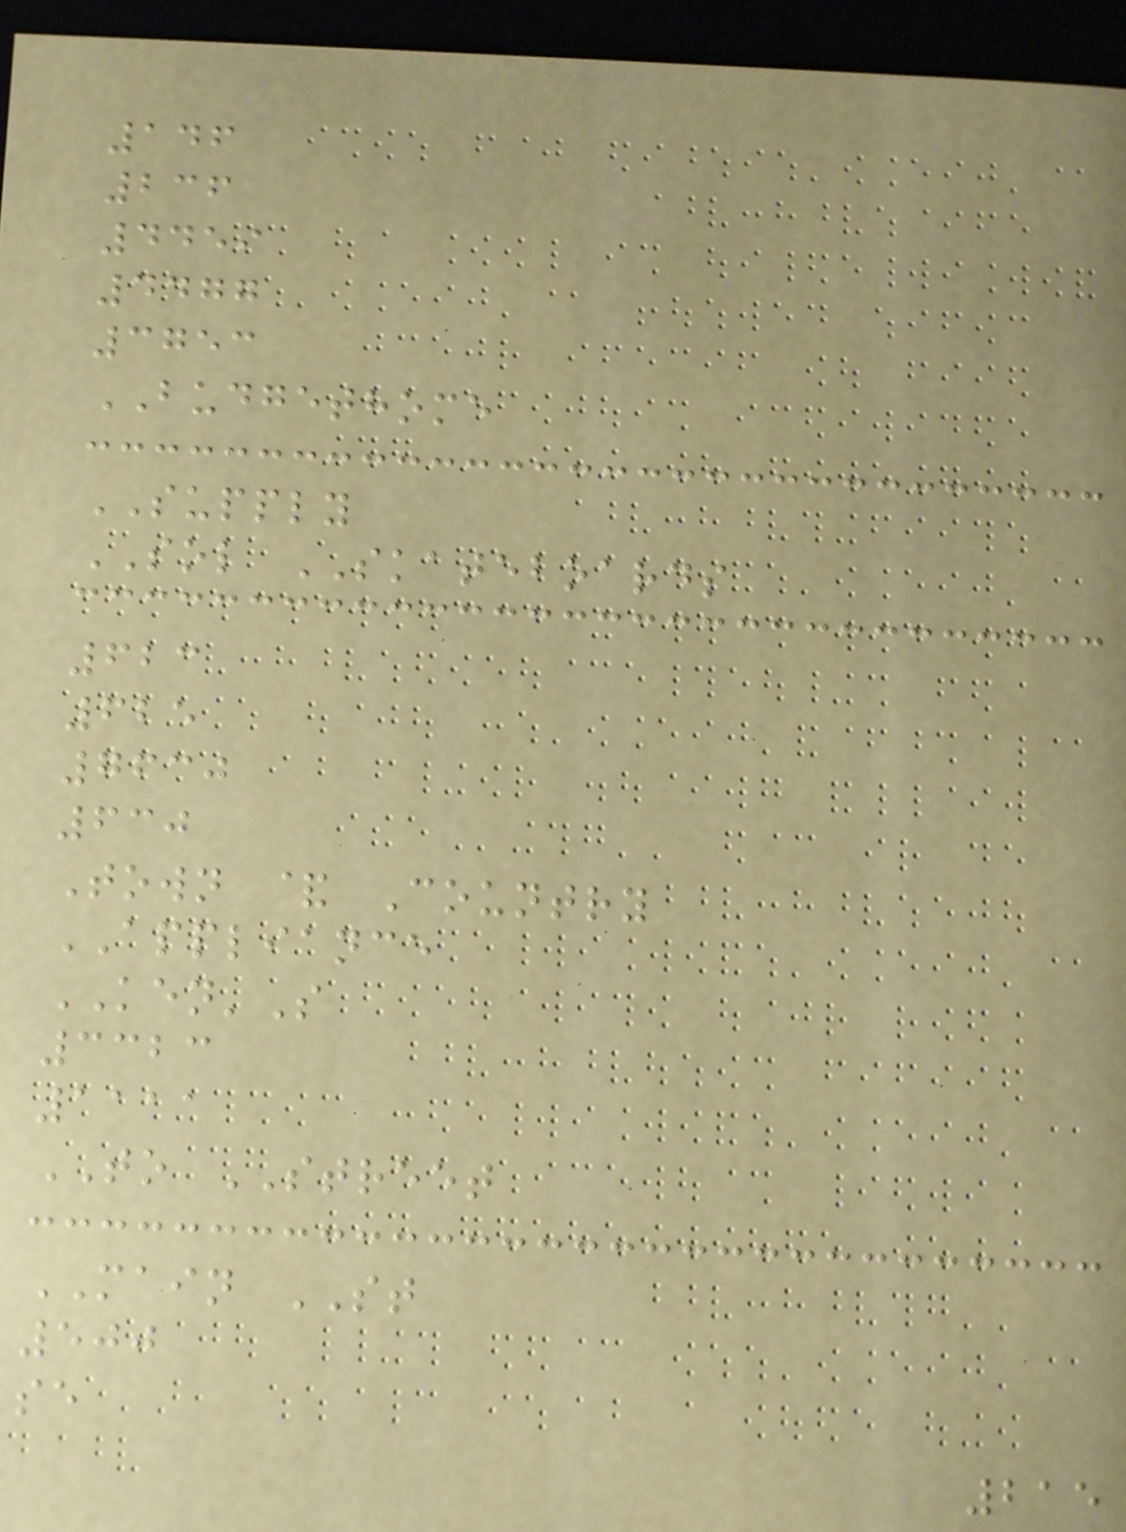146
236
4459
4477
3753
BUDGETHOME
SUPPLY
SOL SKATEBOARDS
623
625
7630
630
Town & Country
APPLIANCE
KEN'S
3323
1111
TO STREET
MAIN ST
500
se
215
